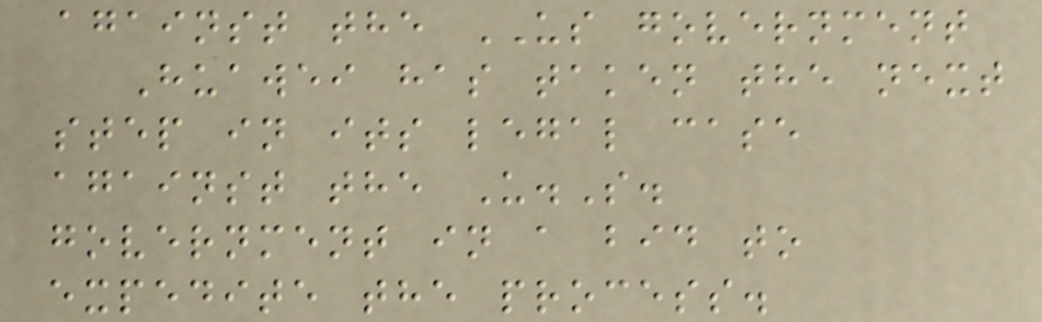against the US government
Huawei has taken the next
step in its legal case
against the U.S.
government in a bid to
expedite the process.
